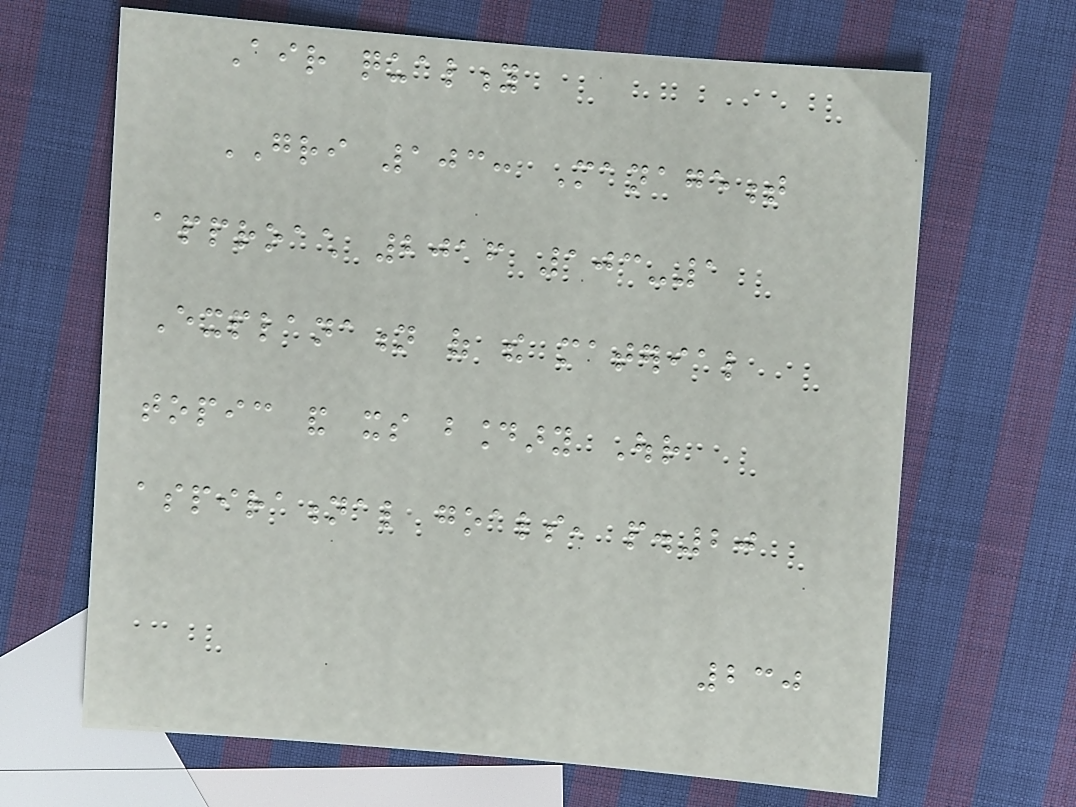Air quality
GRI 103: Management
approach 2016 103-1
Explanation of the material
topic and its boundary Our
aspirational goals, p.20
230
